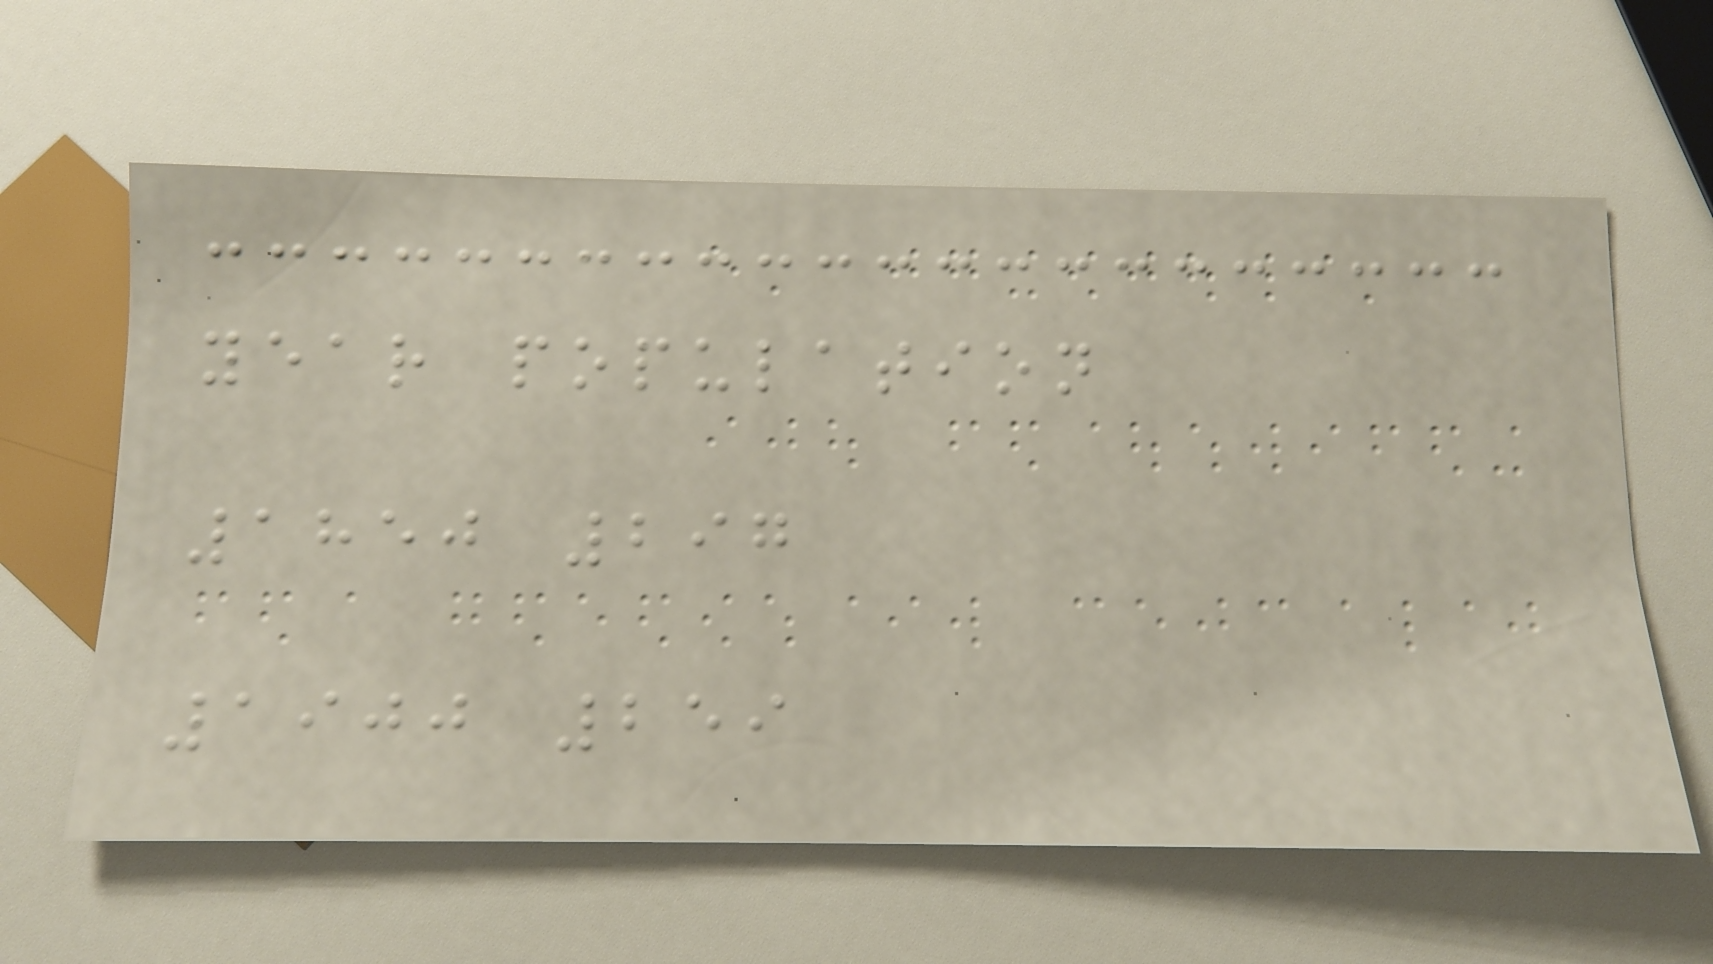year population
1850 297
1900 259
